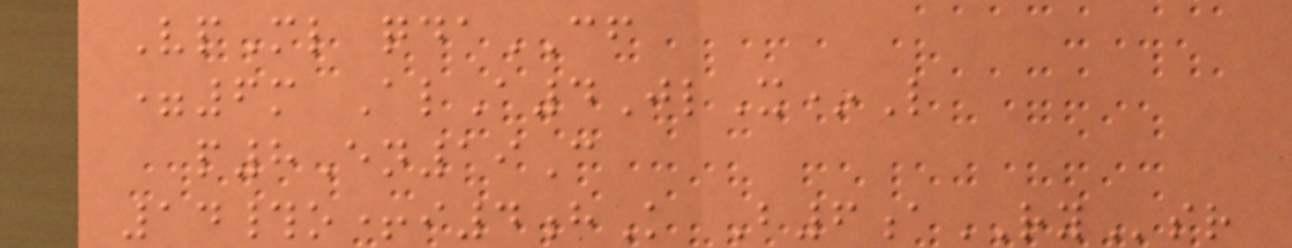VpMl qdaCF
=6m AlA4JlX*L
p8En19C
14#o+i4hK B6aRYsr
